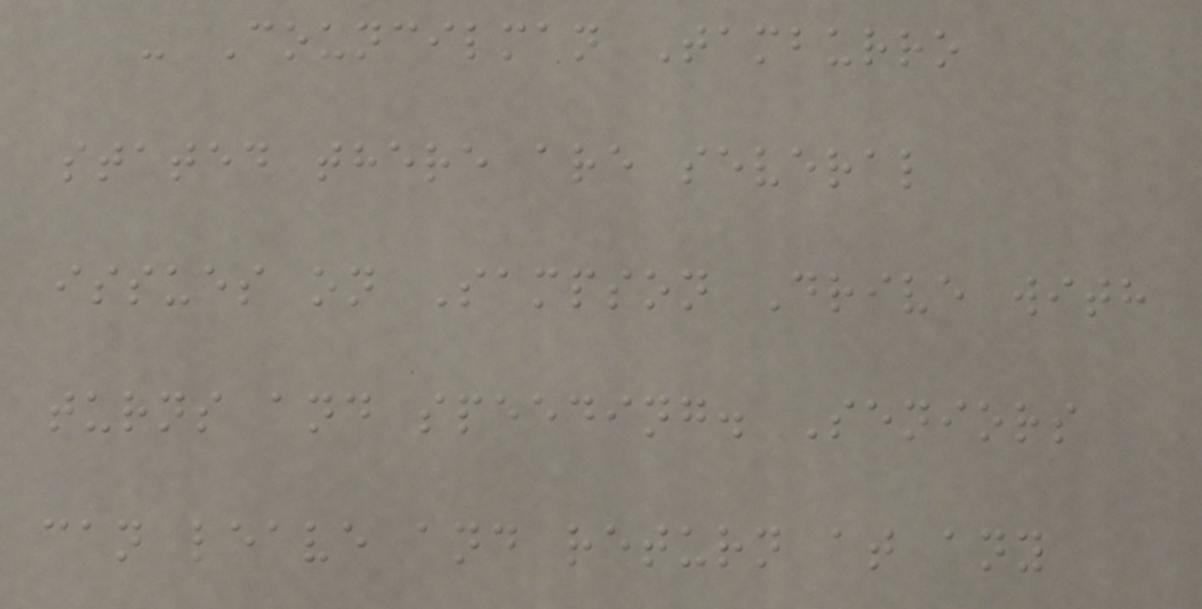- Councilman Tamburro
stated there are several
issues on Sampson Drive with
turns and speeding. Seniors
can leave and return at any
